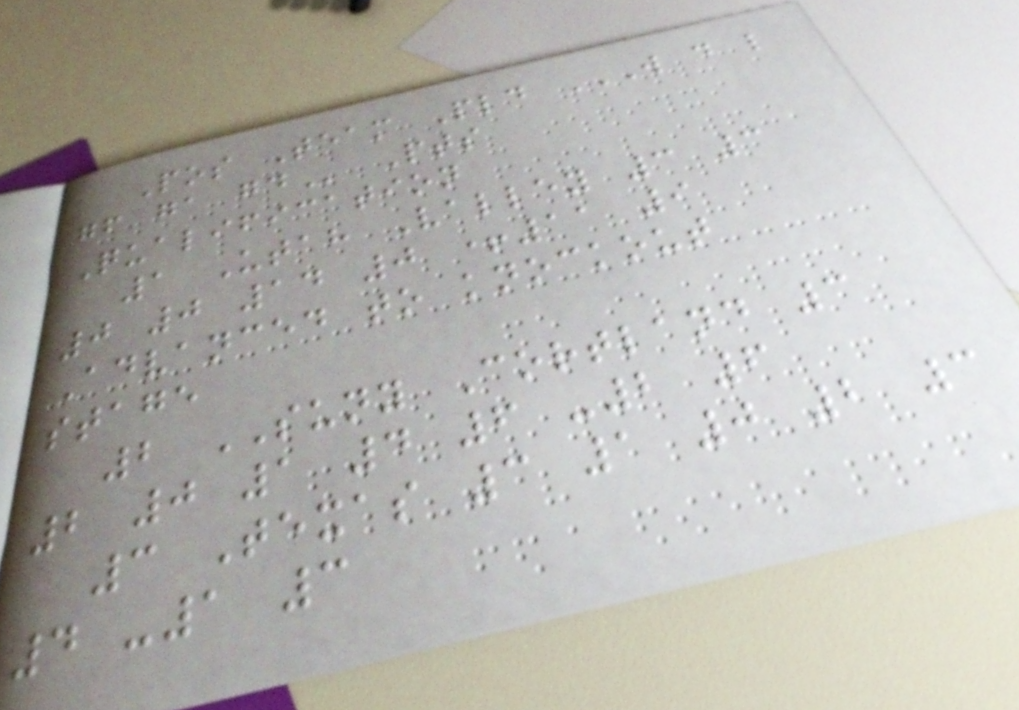Pos Team Pld W D L
GF GA GD Pts
Qualification
1 Utah Valley 3 3
0 0 14 0 +11 9
Advanced to knockout
stage
2 SUNY Cortland 3
2 0 1 4 6 -2 6
3 Texas 3 1 0 2 3
4 -1 3
